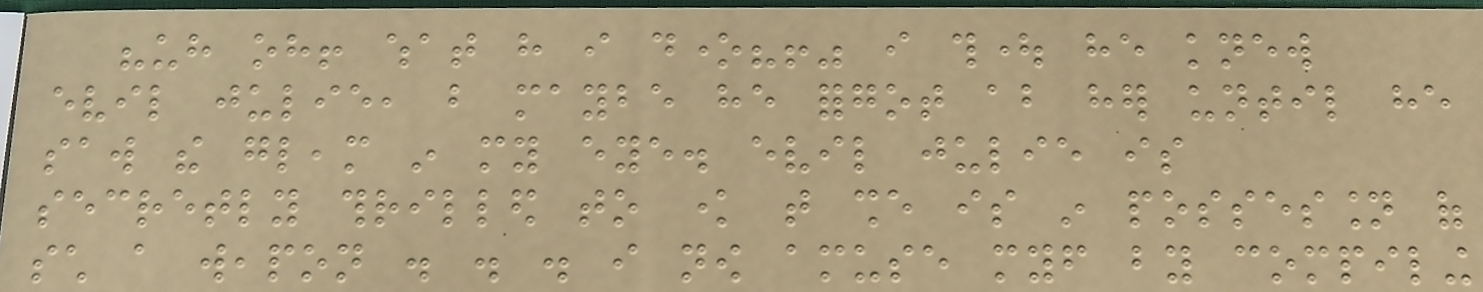"uh oh! what have i done?!" i thought he knew
evil julie, but maybe he forgot about her until he
saw the gleam in my eye. evil julie is
secretly thrilled to know that she is in possession of
such a weapon . . . i now amuse myself by compiling
